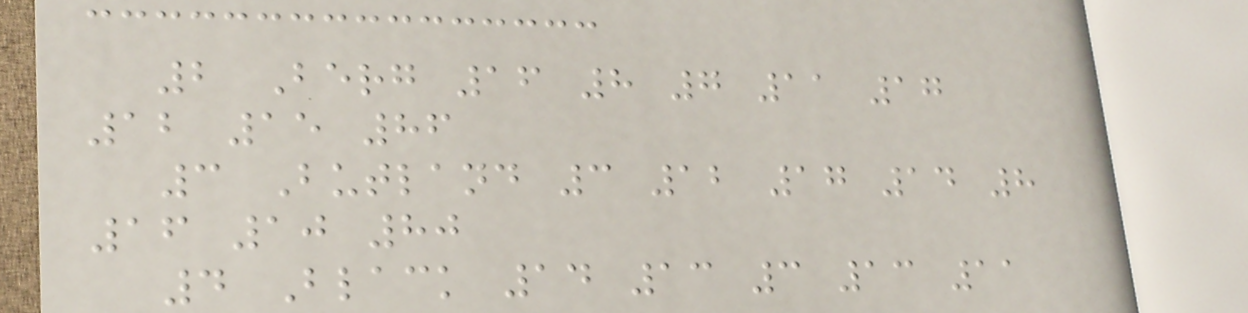2 Berg 16 8 7 11 17
12 15 86
3 Butland 3 12 17 14 8
16 10 80
4 Black 14 13 3 13 11
